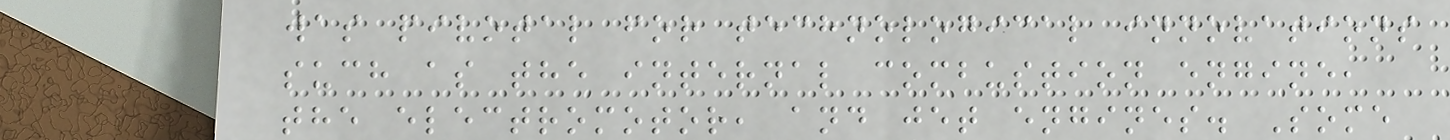was pivotal for technological innovations
such as the internal combustion engine,
the electromotor, and jet engines. Some
